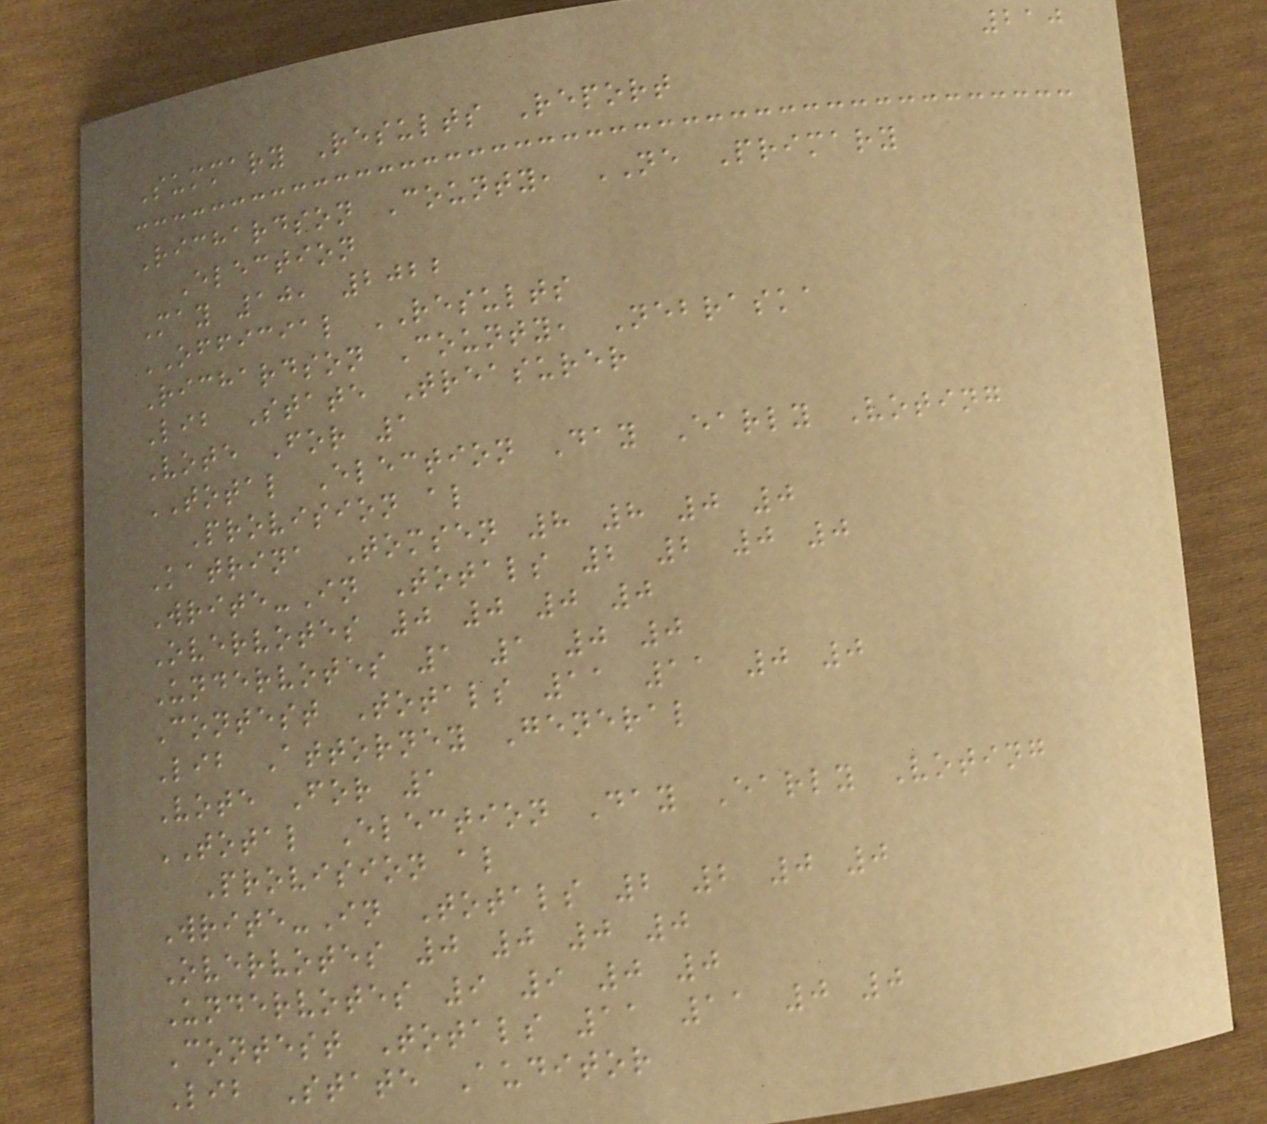210
Summary Results Report
Richardson County, NE Primary
Election
May 10, 2022
OFFICIAL RESULTS
Richardson County, Nebraska
Lib State Treasurer
Vote For 1
TOTAL Election Day Early Voting
Provision al
Katrina Tomsen 8 8 0 0
Write-In Totals 2 2 0 0
Overvotes 0 0 0 0
Undervotes 1 1 0 0
Contest Totals 11 11 0 0
Lib Attorney General
Vote For 1
TOTAL Election Day Early Voting
Provision al
Write-In Totals 2 2 0 0
Overvotes 0 0 0 0
Undervotes 9 9 0 0
Contest Totals 11 11 0 0
Lib State Auditor
